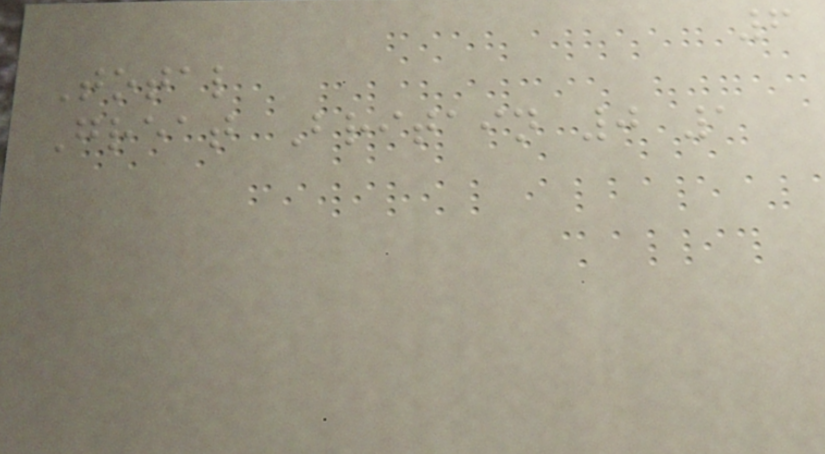6
Total
Great Britain 0 1
